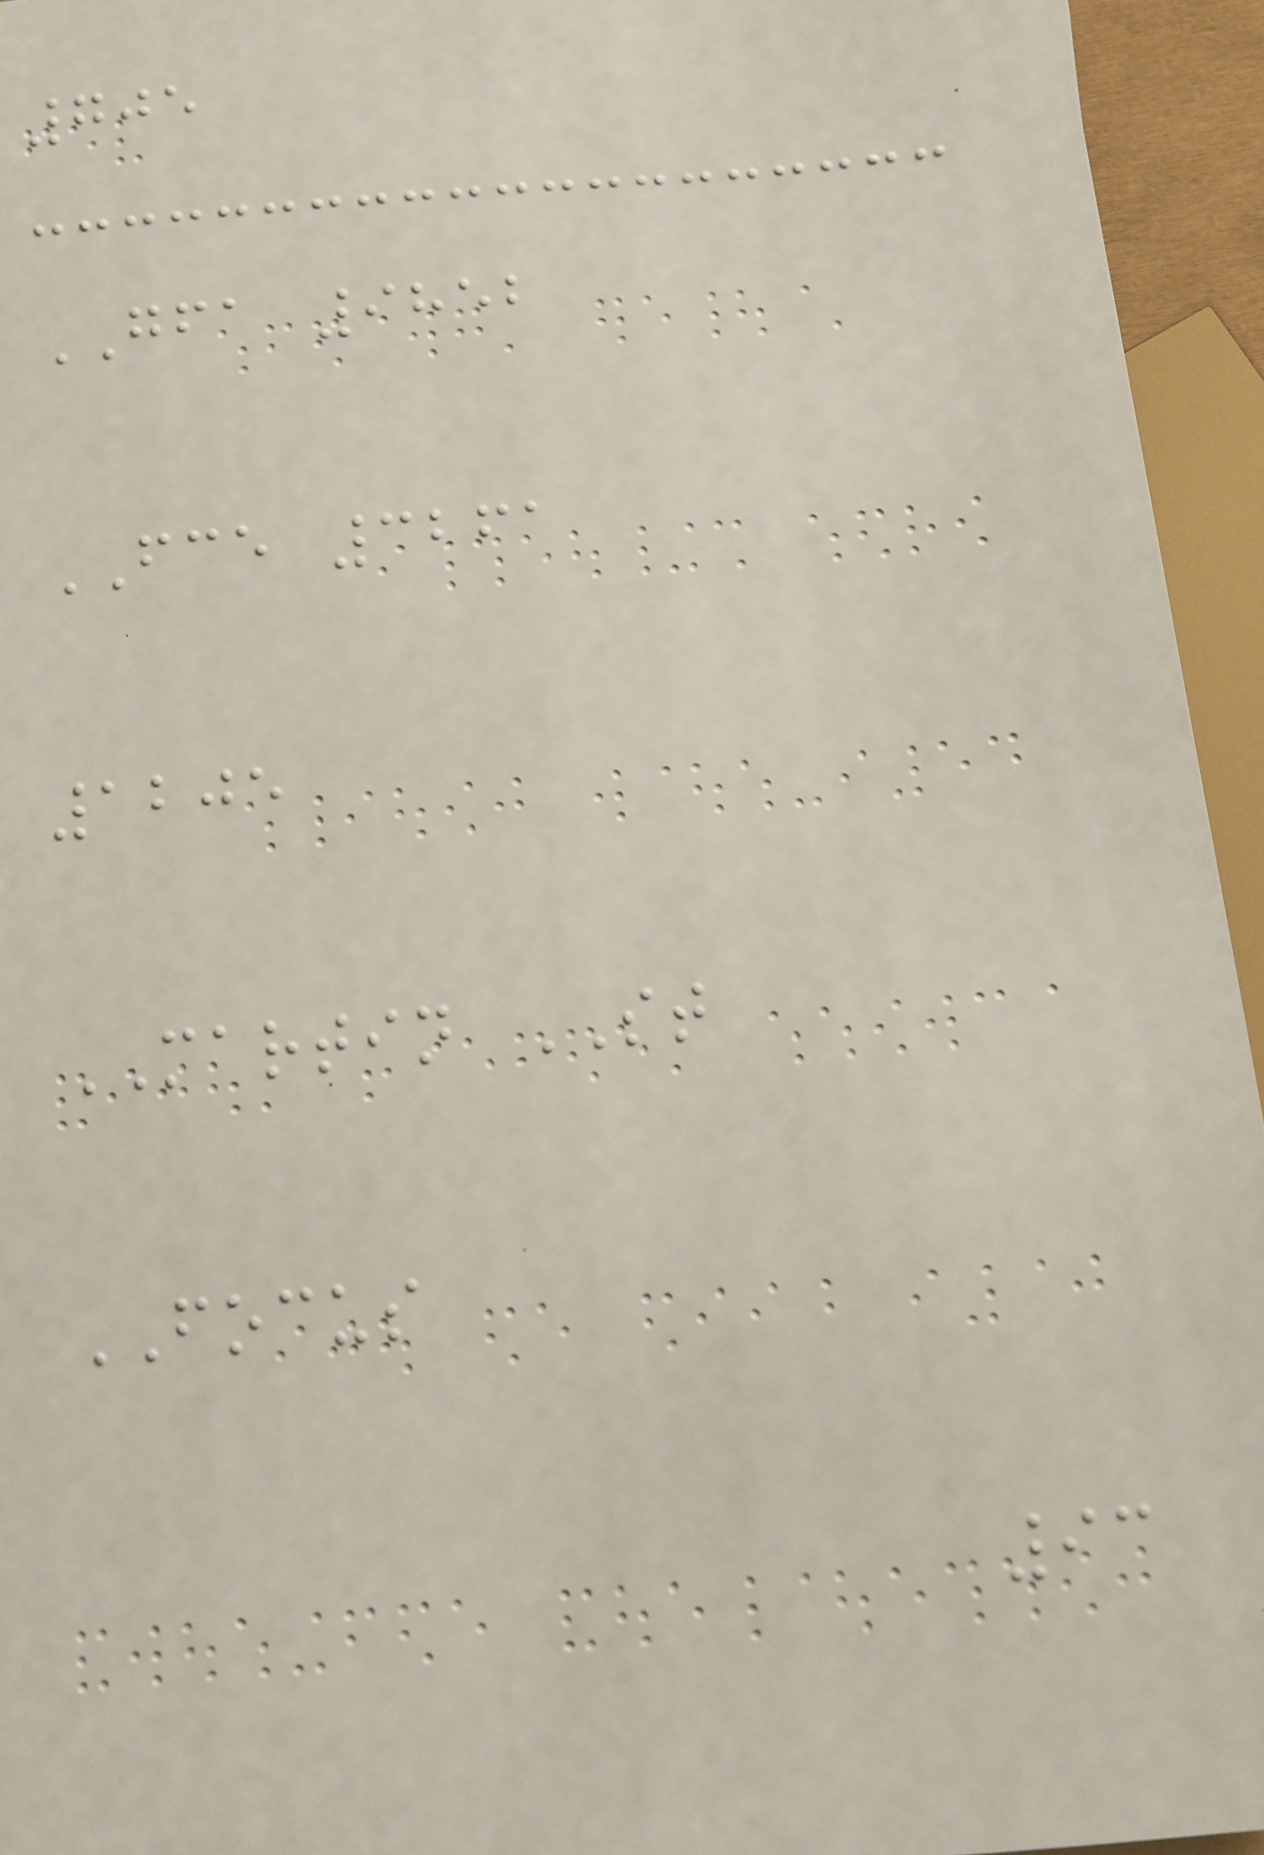705
GFA 9852
FCE 3261
1205
MARTIN ST
FOCUS
93
